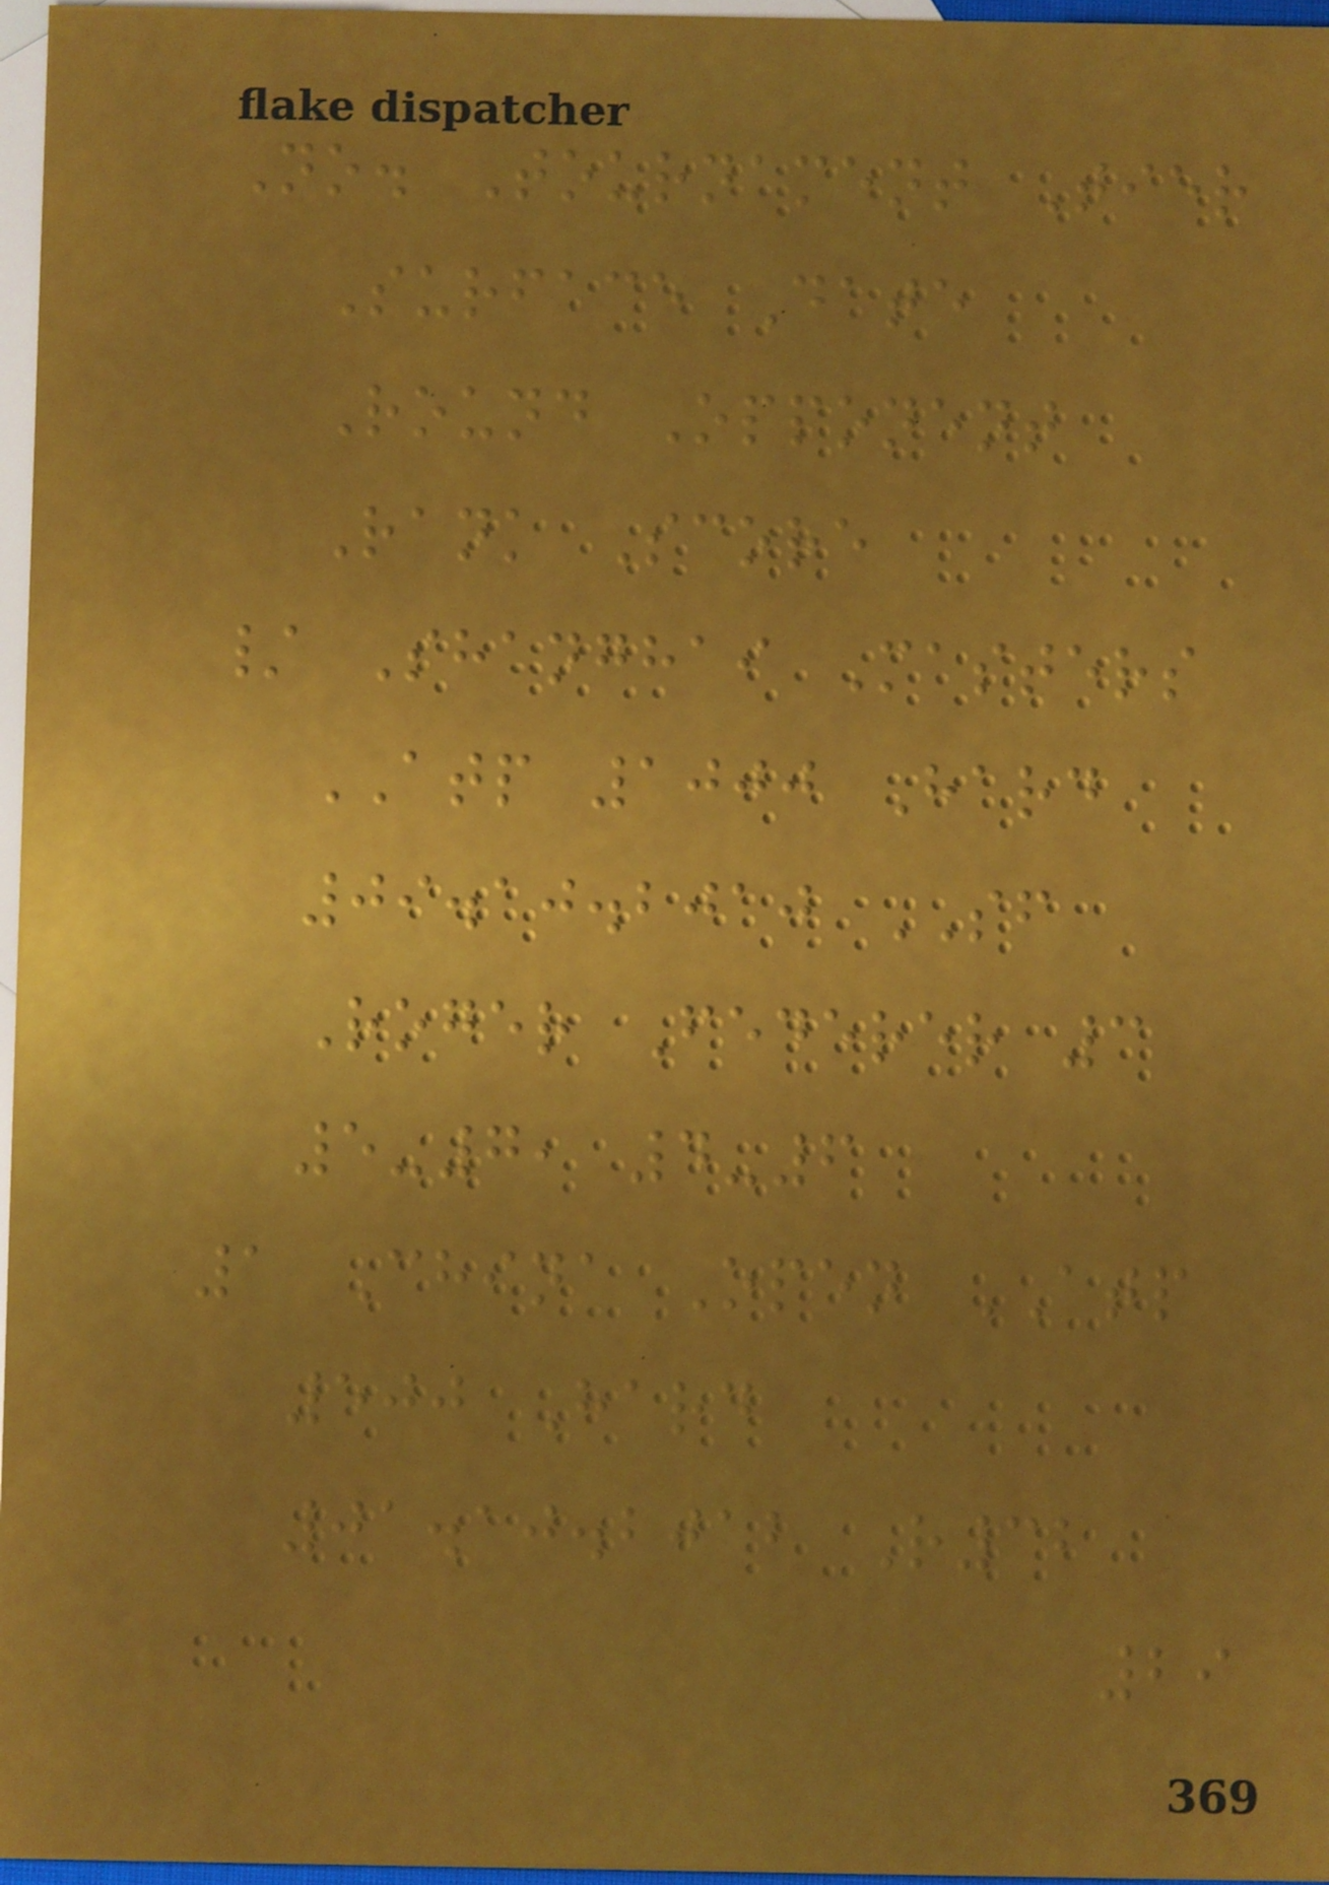No. Tournament Tier
Surface Date
Round Opponent
Rank Score
/ Shanghai Masters
ATP 1000 Hard
09.10.2010 SF
Roger Federer 3
5-7, 4-6
1 China Open ATP
500 Hard
01.10.2012 R32
29
